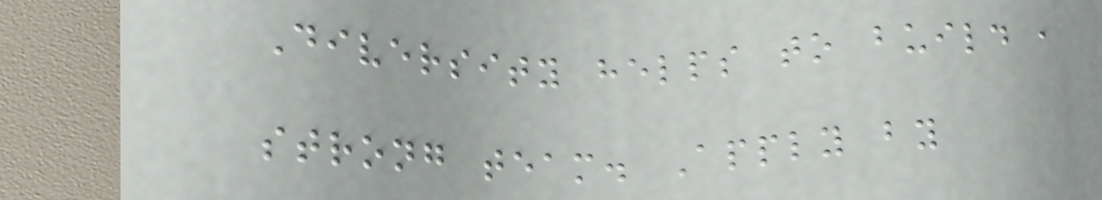Diversity helps to build a
strong team. Apply by
